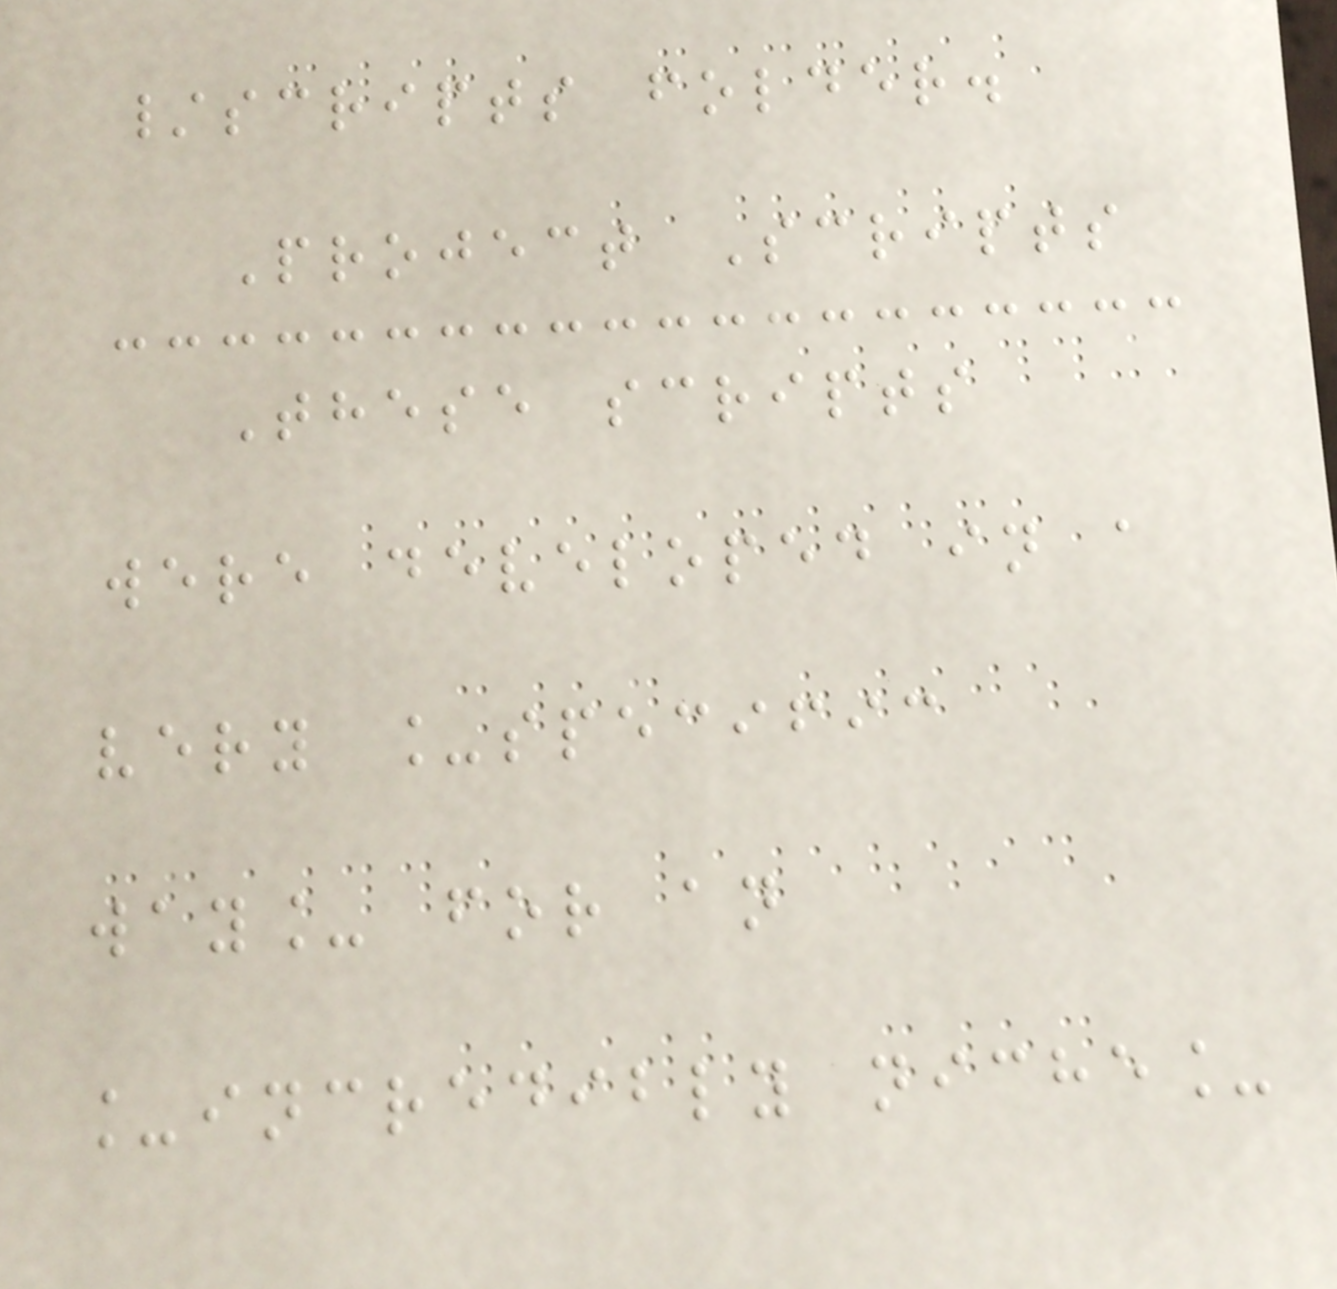/scripts folder.
Project Scripts
These scripts
were developed in a
very _specific
way_ for an
_incredibly niche_
